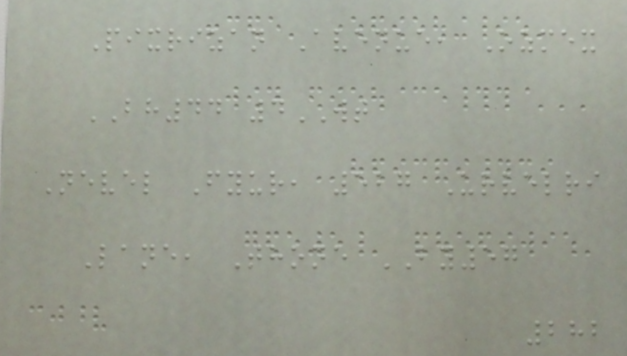Pixrizan Avenue, Ozmex
BH44 4WT
Nevel Fyur, 527 Urvelri
Lane, Thone BY57
282
